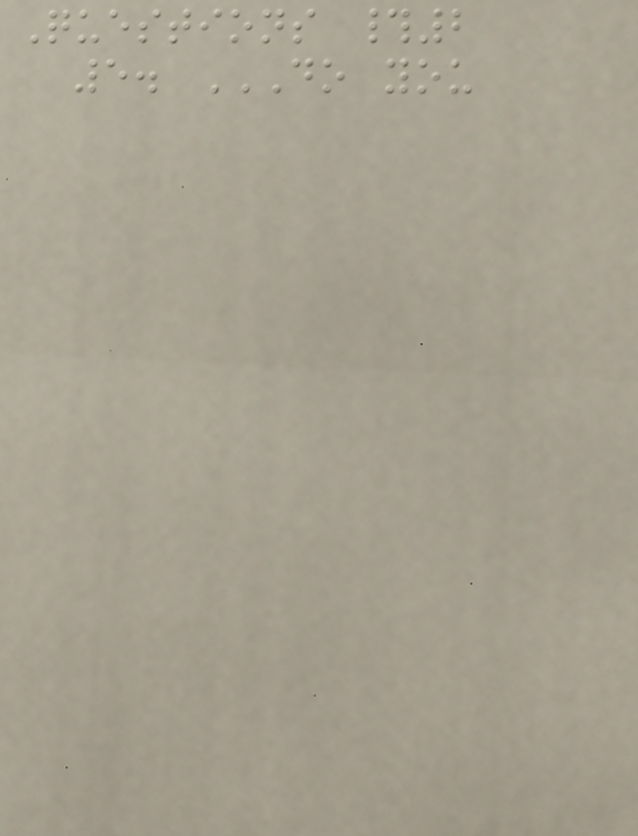Questions #2
5. DO YOU
